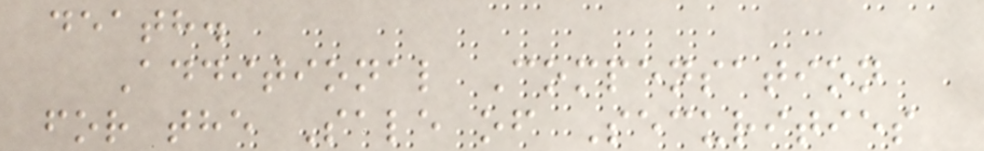death.
Additional Compensation
for the Sale of Securities
